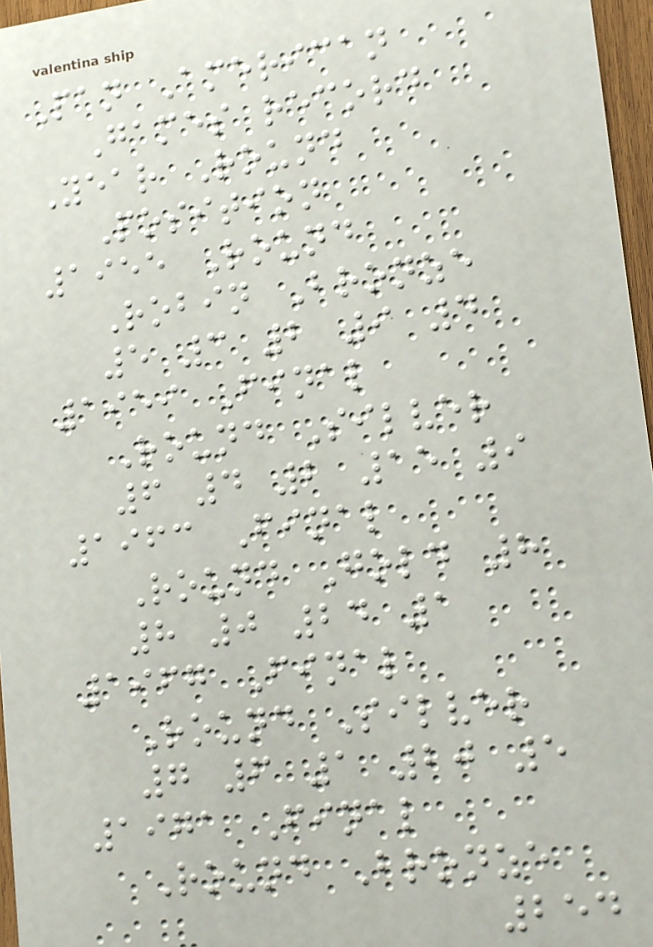Pan American
Games record
Year Round
Position
1955 Round
Robin Bronze
5 3 2 9 4
1959 Final
Round Silver
6 4 2 15 9
1963 Final
Round Gold 8
8 0 24 1
1967 Final
Round Silver
7 6 1 20 5
1971 Final
Round Bronze
254
